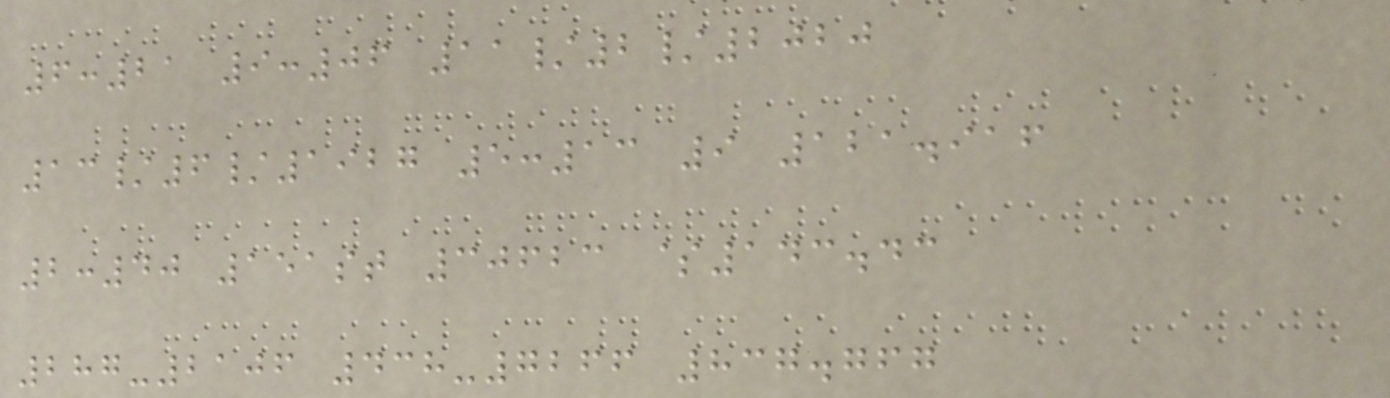6:21 9:06 11/2/2020
13/6/1927 5:13 9 121.916
2:40 151st 30623 $143.43
287-2106 438-7266 837.767
